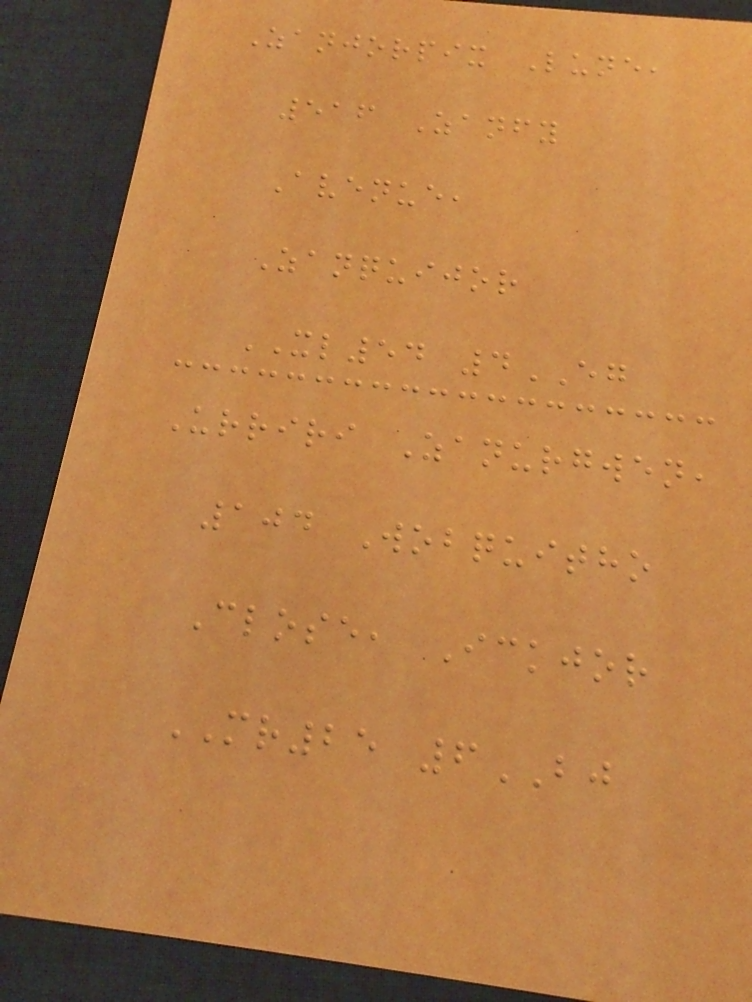Zanjorpix Lune,
516 Zanfy
Avenue,
Zanquijor
XL54 4EG
Urriri Zanurgwen,
104 Wobquitho
Close, Ickjor
MR25 6BJ
